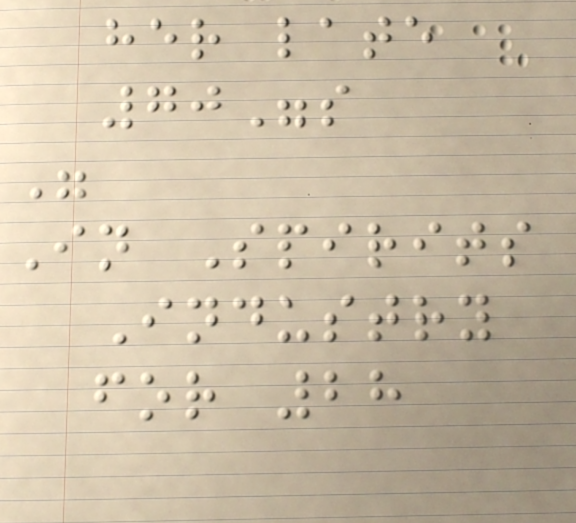her late
70"s
"
In Spirits
Industry
for 28
